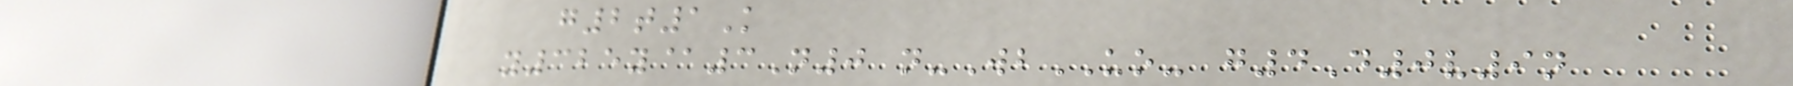g2t1K
y325y@3N0 n-WbUO- g4D0v9n
